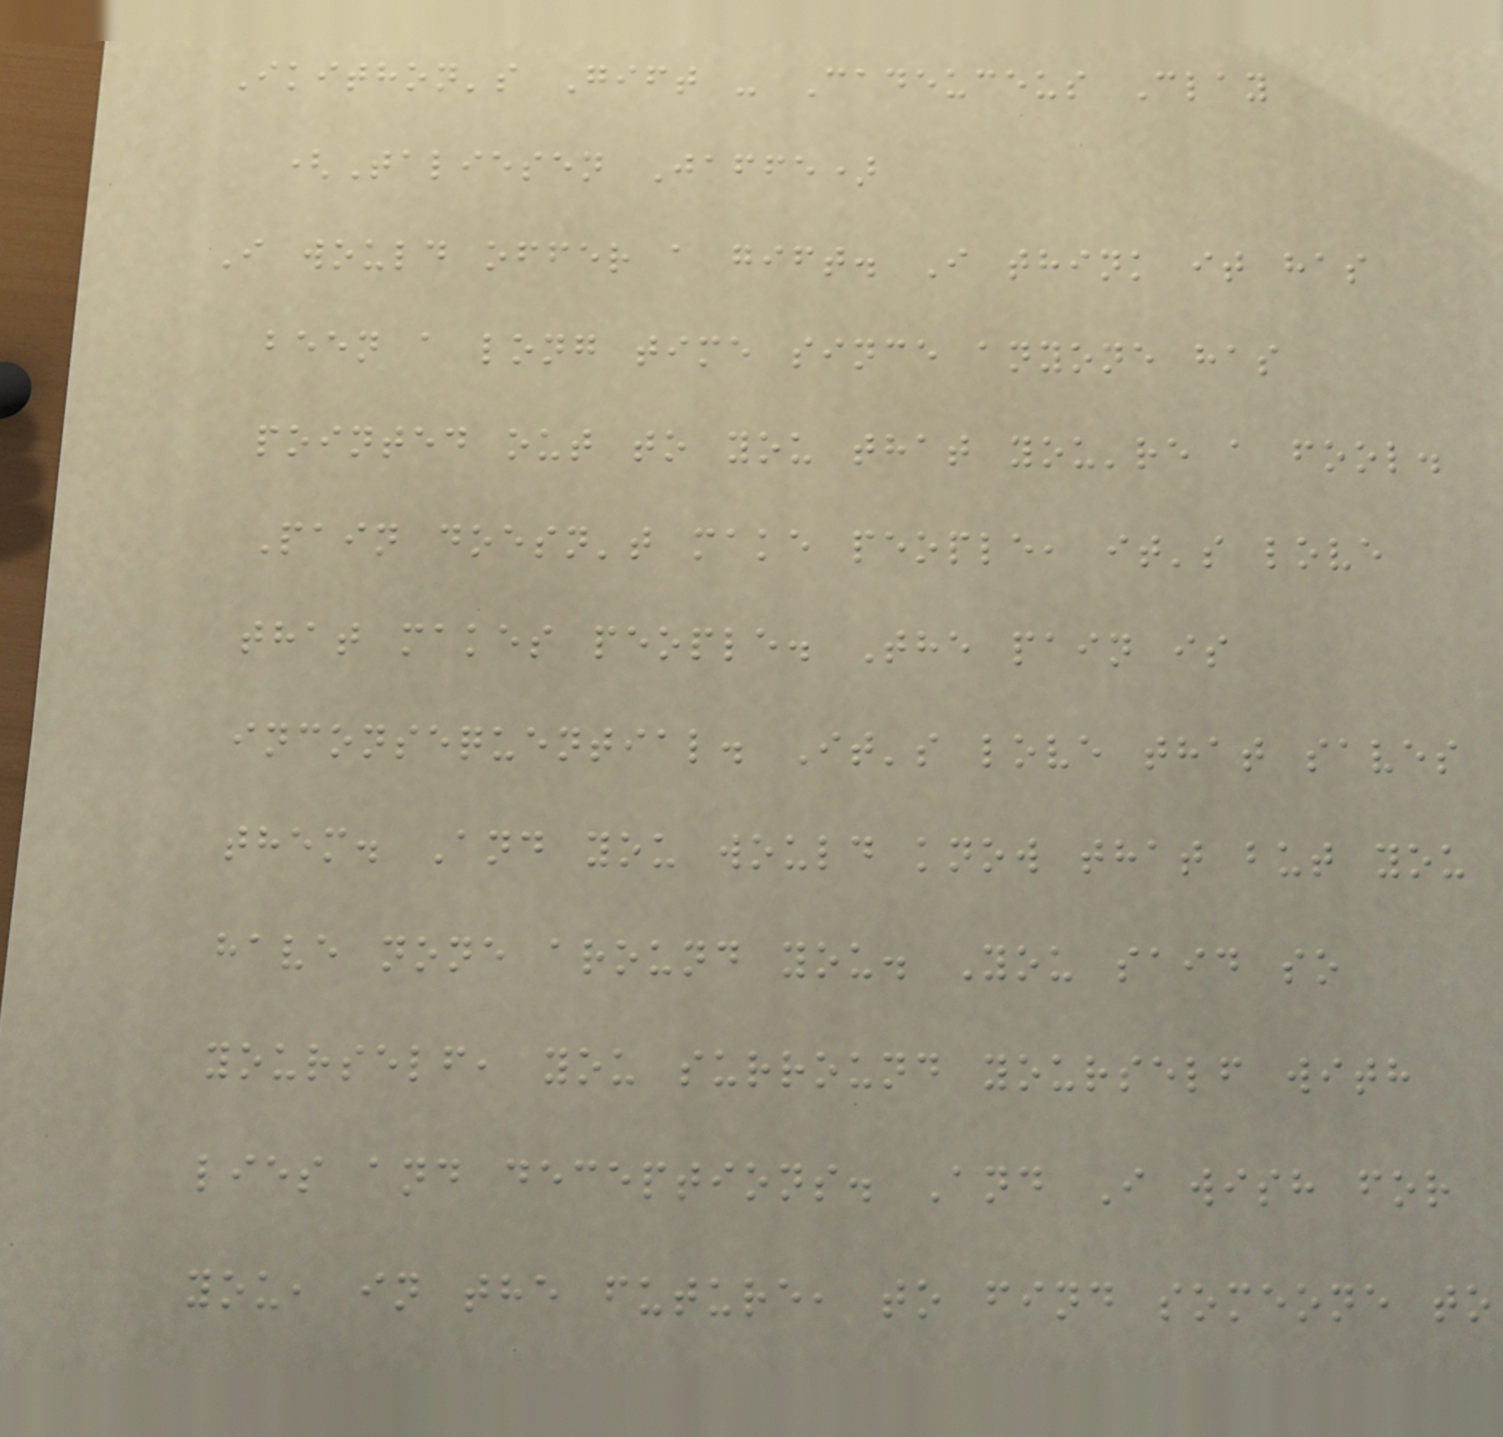Ikithon's Gift - Cadeuceus Clay
(Taliesen Jaffe)
I would offer a gift. I think it has
been a long time since anyone has
pointed out to you that you're a fool.
Pain doesn't make people, it's love
that makes people. The pain is
inconsequential. It's love that saves
them. And you would know that but you
have none around you. You said so
yourself, you surround yourself with
lies and deceptions. And I wish for
you, in the future, to find someone to
